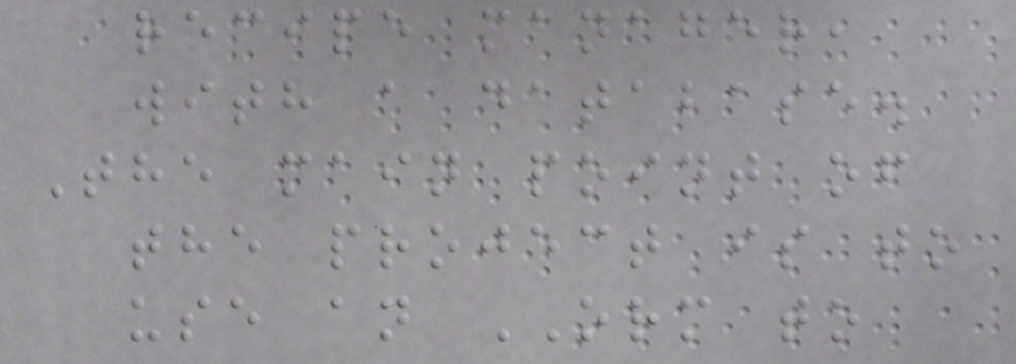recipe manager,
with a database.
The main point of
the project is to
use an ORM to
